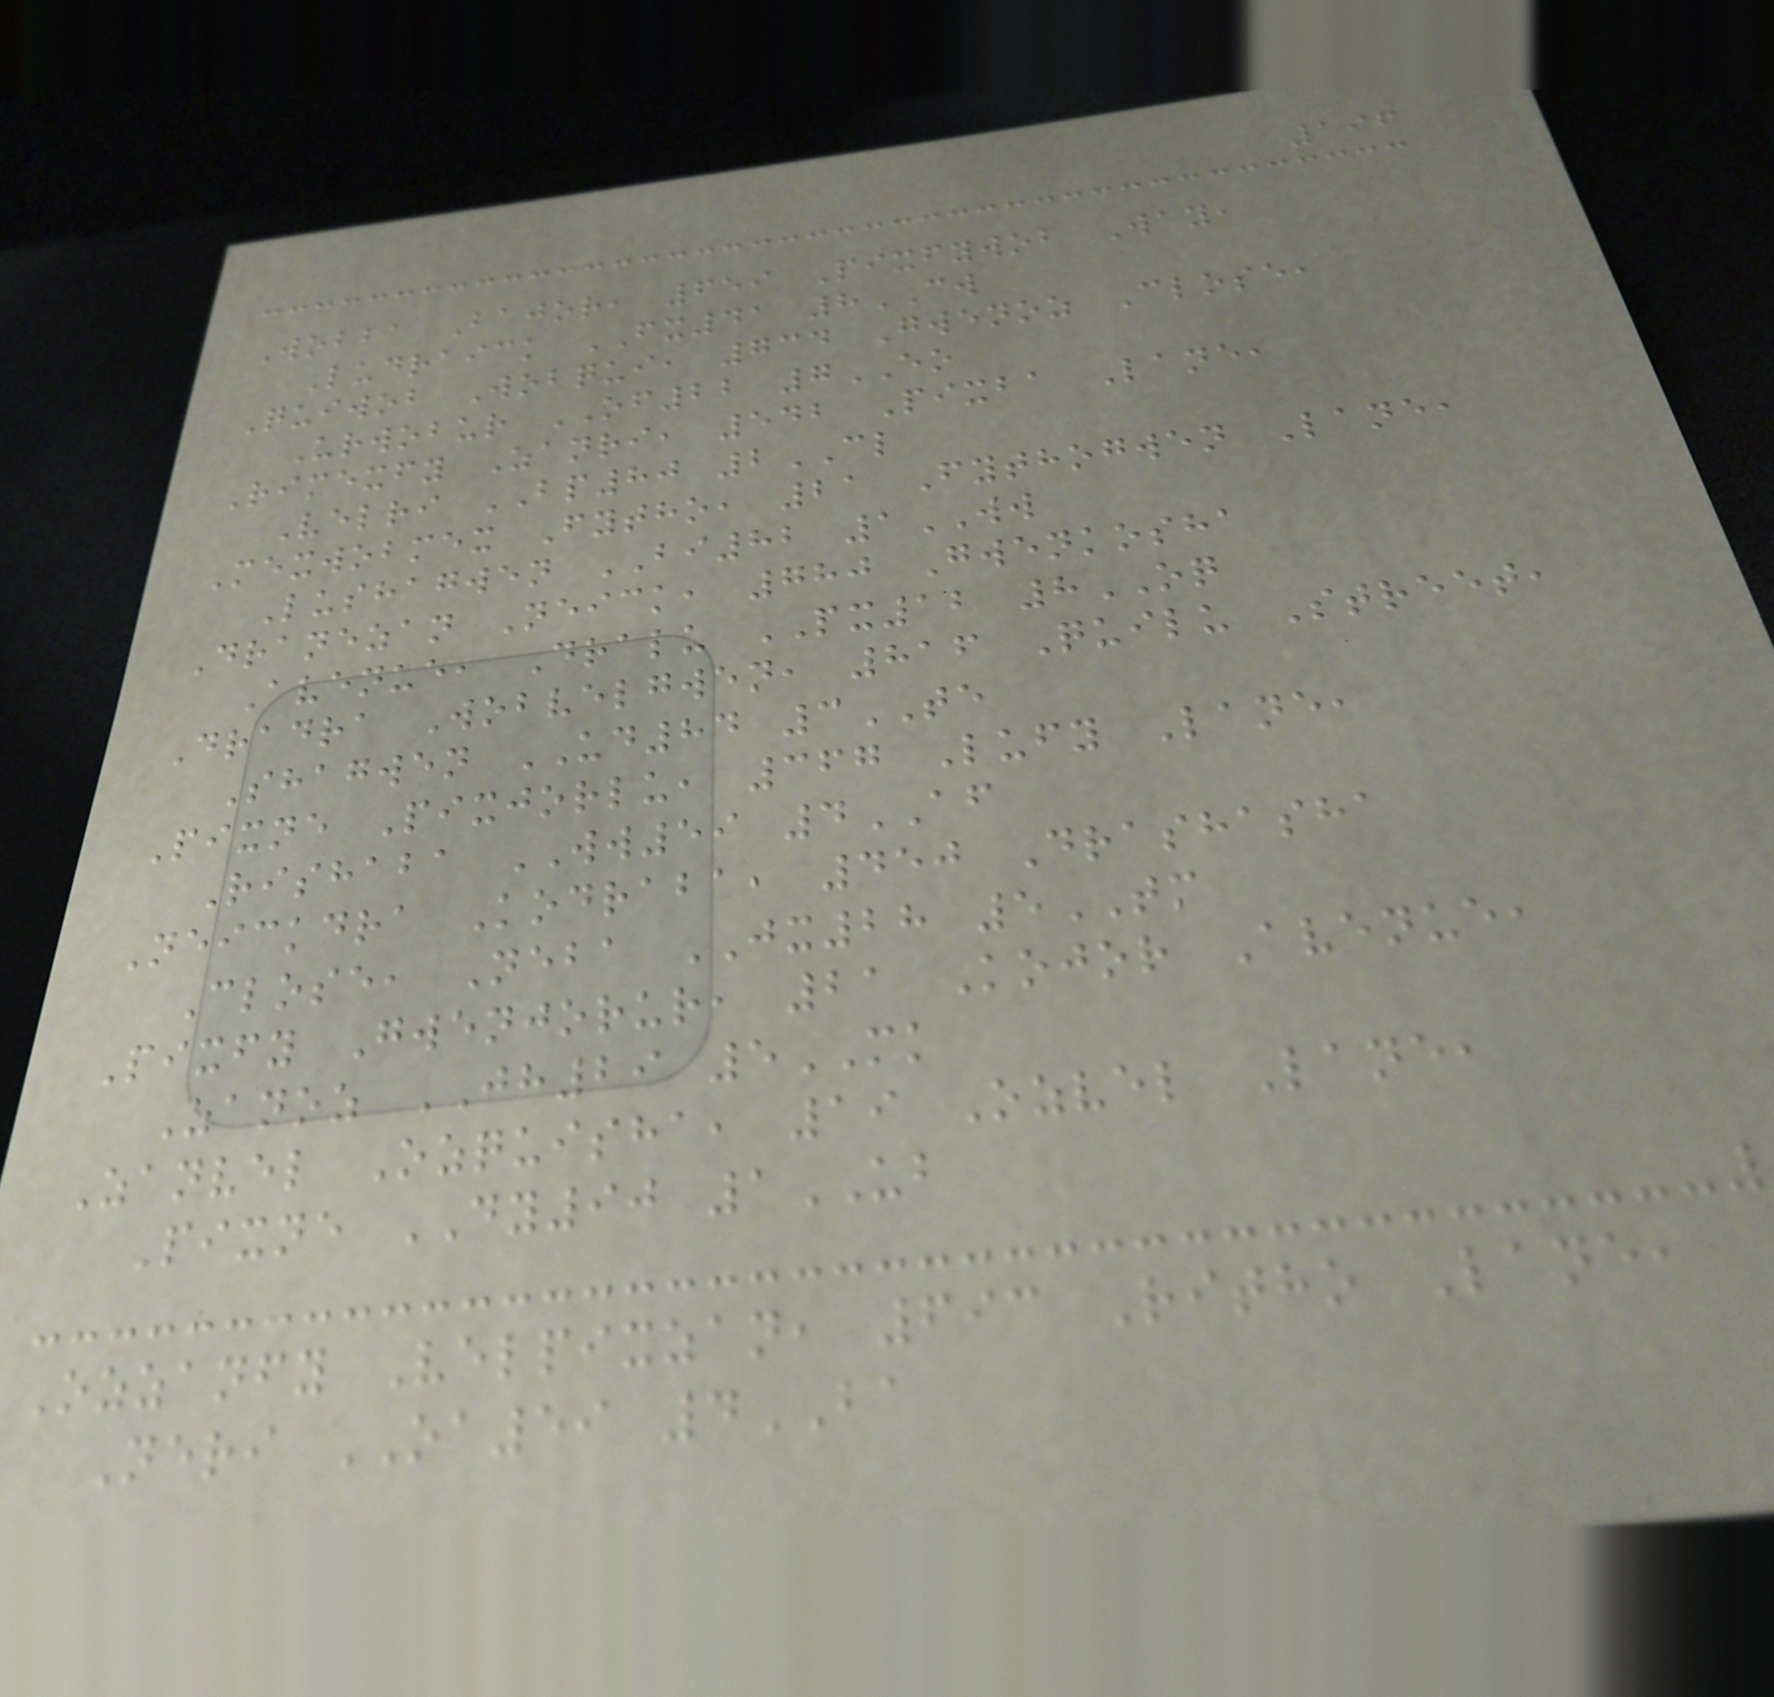196
Wobba Bajor, 659 Pixfywob Way,
Ludraick FX41 8CW
Quiwob Wobqui, 734 Gwenoz Close,
Urwobur OF22 7EO
Rimexfy Zanri, 542 Pixba Lane,
Velri BP80 2CL
Mexwobmex Fytho, 21 Fythogwen Lane,
Lushagwen BI82 1WW
Dranezan Neick, 780 Gwenkosha
Avenue, Dralu PX12 8OQ
Dradra Wobvelgwen, 816 Quilu Street,
Shagwen UD84 3TE
Pixne Pixjorlu, 367 Lufy Lane,
Rishaba WW59 4AF
Neickdra Kodraba, 450 Drashasha
Close, Neba JX28 5TM
Pixfy Gwenjorur, 21 Kojor Avenue,
Zanoz JH29 5MK
Zanvel Ozquisha, 19 Ozvel Lane,
Pixne DY90 1UB
Ozzanfy Velpixzan, 693 Ritho Lane,
Neri OA59 4BA
